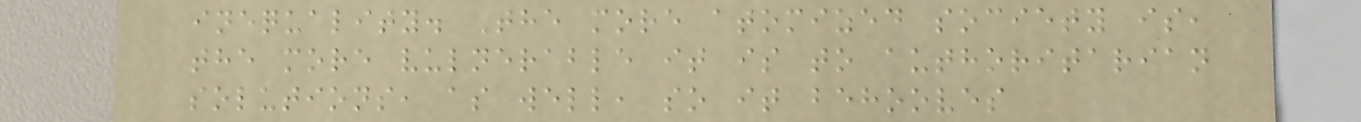inequality. The more atomized society is,
the more vulnerable it is to authoritarian
solutions, as well, so it behooves
